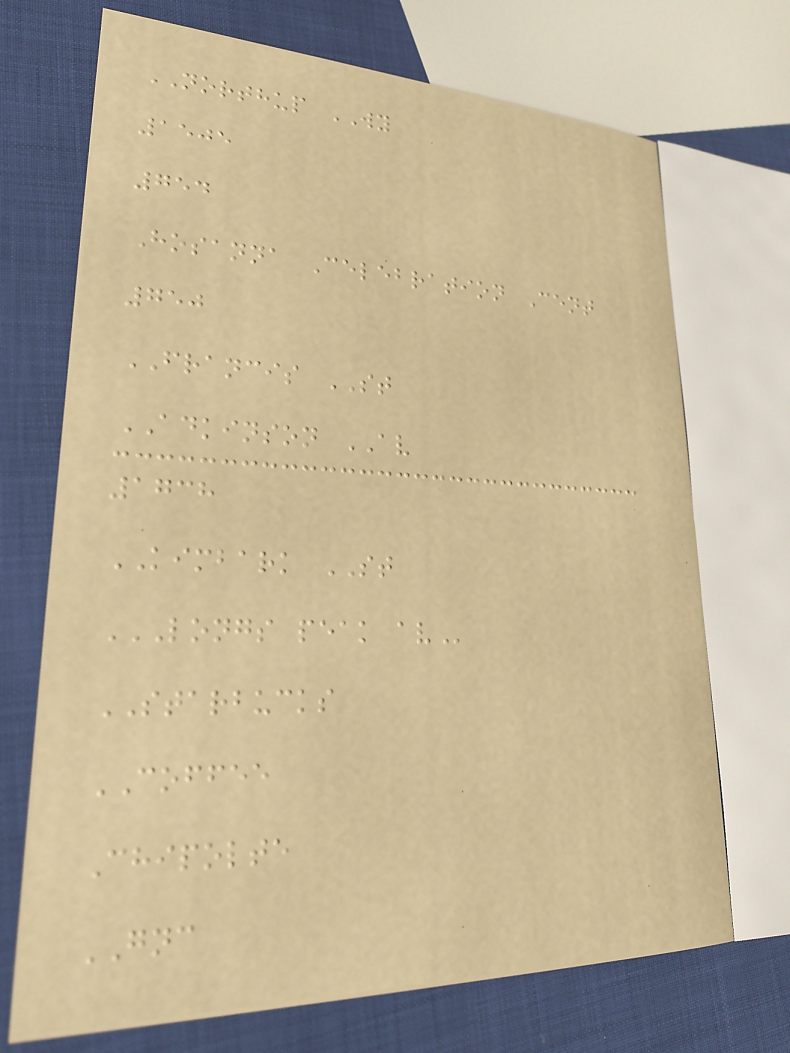NORTHUP WY
1505
754
Hosanna Celebration Cent
750
FRANCIS ST
ADKINSON AV
1738
KIMBARK ST
LONGS PEAK AV
STARBUCKS
COFFEE
Chipolte
GNC
